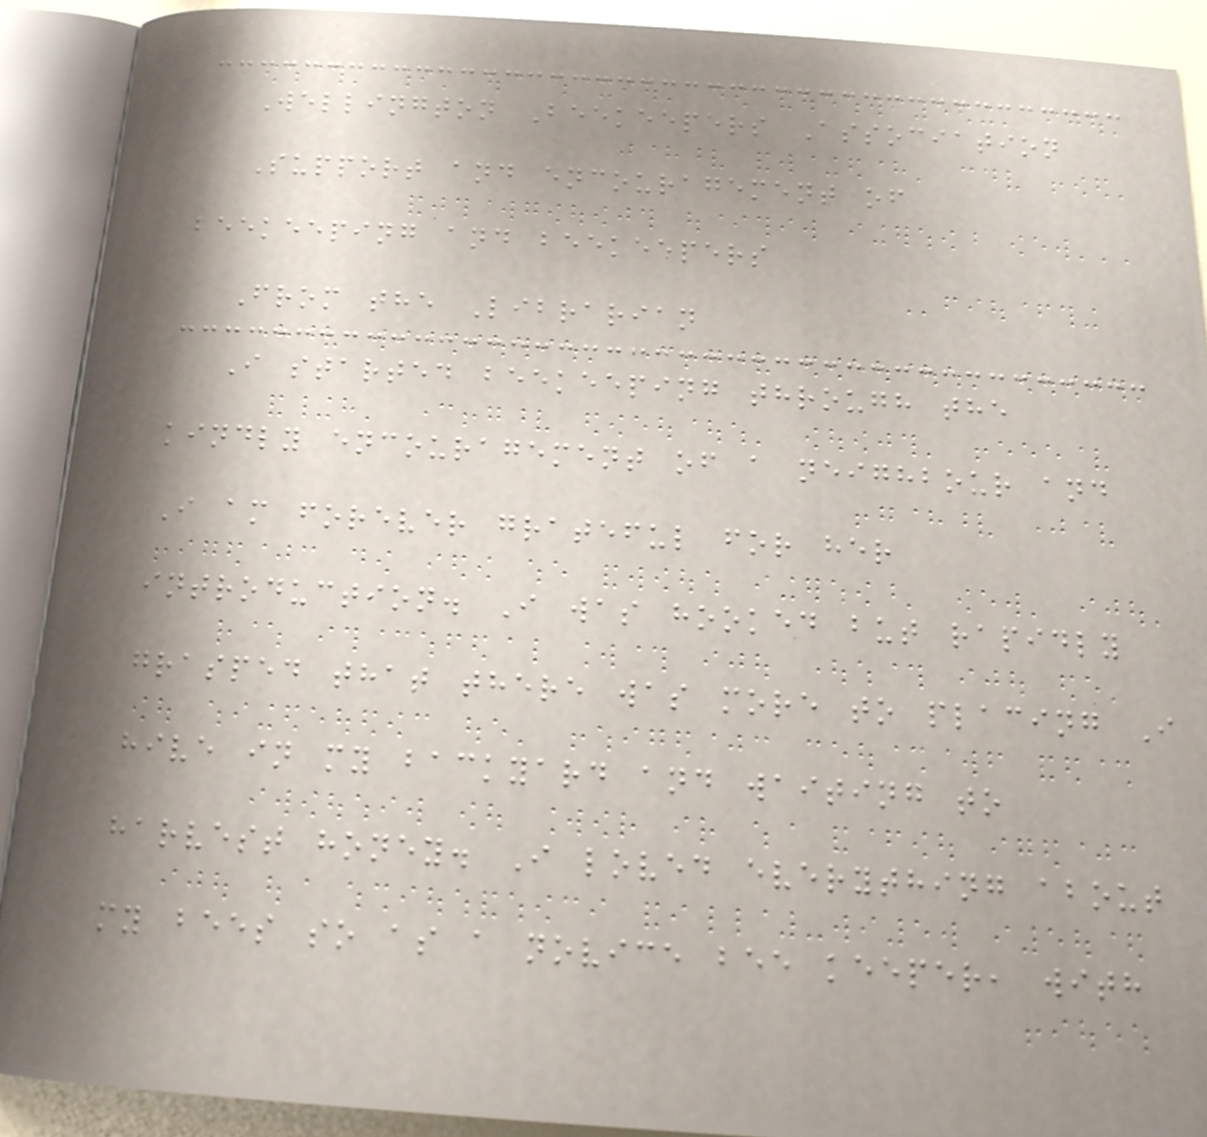Wellington Beekeepers Association
Support and encouragement of
beekeeping and beekeepers
From the Librarian
I started beekeeping through the
kindly encouragement of a neighbour and
I am forever grateful for her
introduction. I was hooked but rapidly
grasped that there was more to placing I
hive in my backyard and waiting to
harvest honey. I loved everything about
my bees so as a novice bee keeper, with
